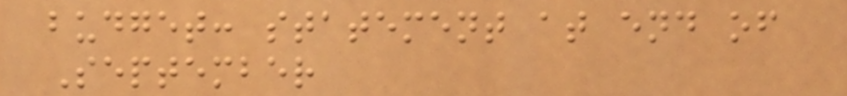budget: statement at end of
September
